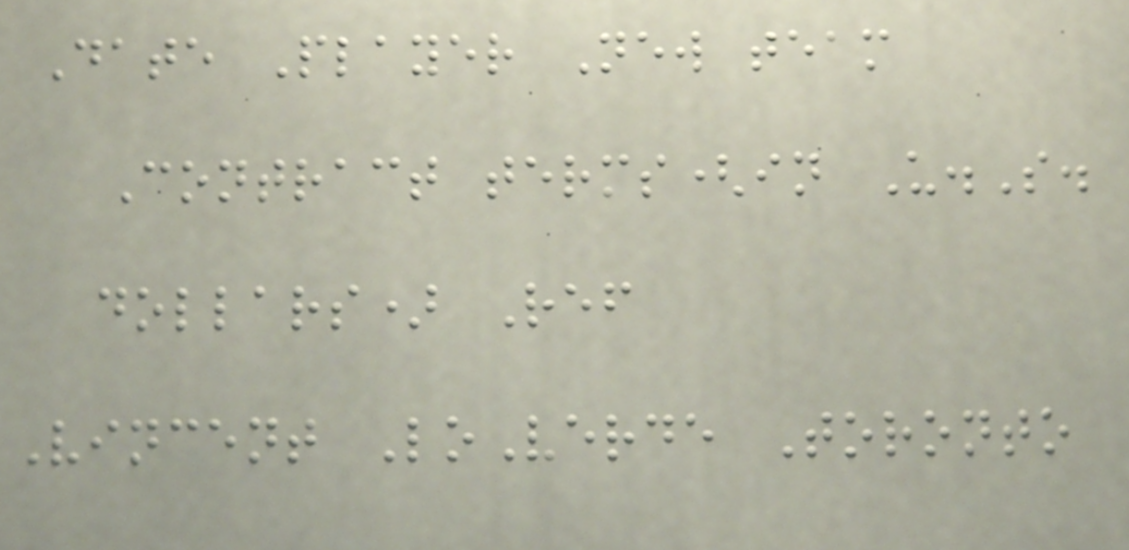Date Player New team
Contract terms(in U.S.
dollars) Ref
Vincent LoVerde Toronto
